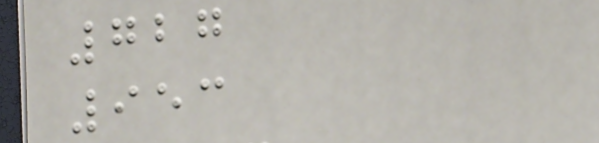727
953
